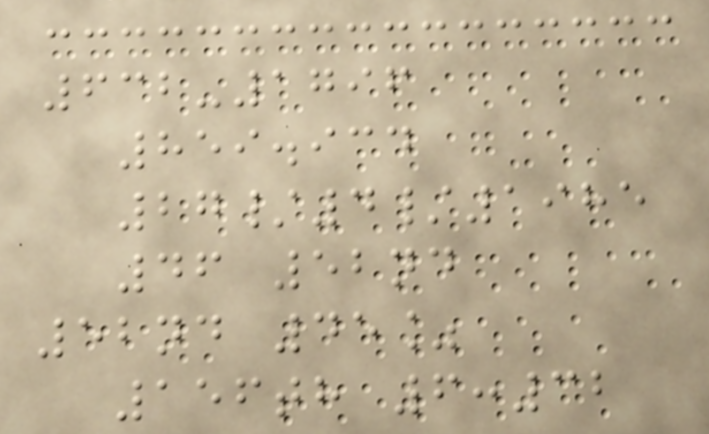632-1796
859.934
27/4/1985
46 52nd
52nd 45%
156th 6:32
